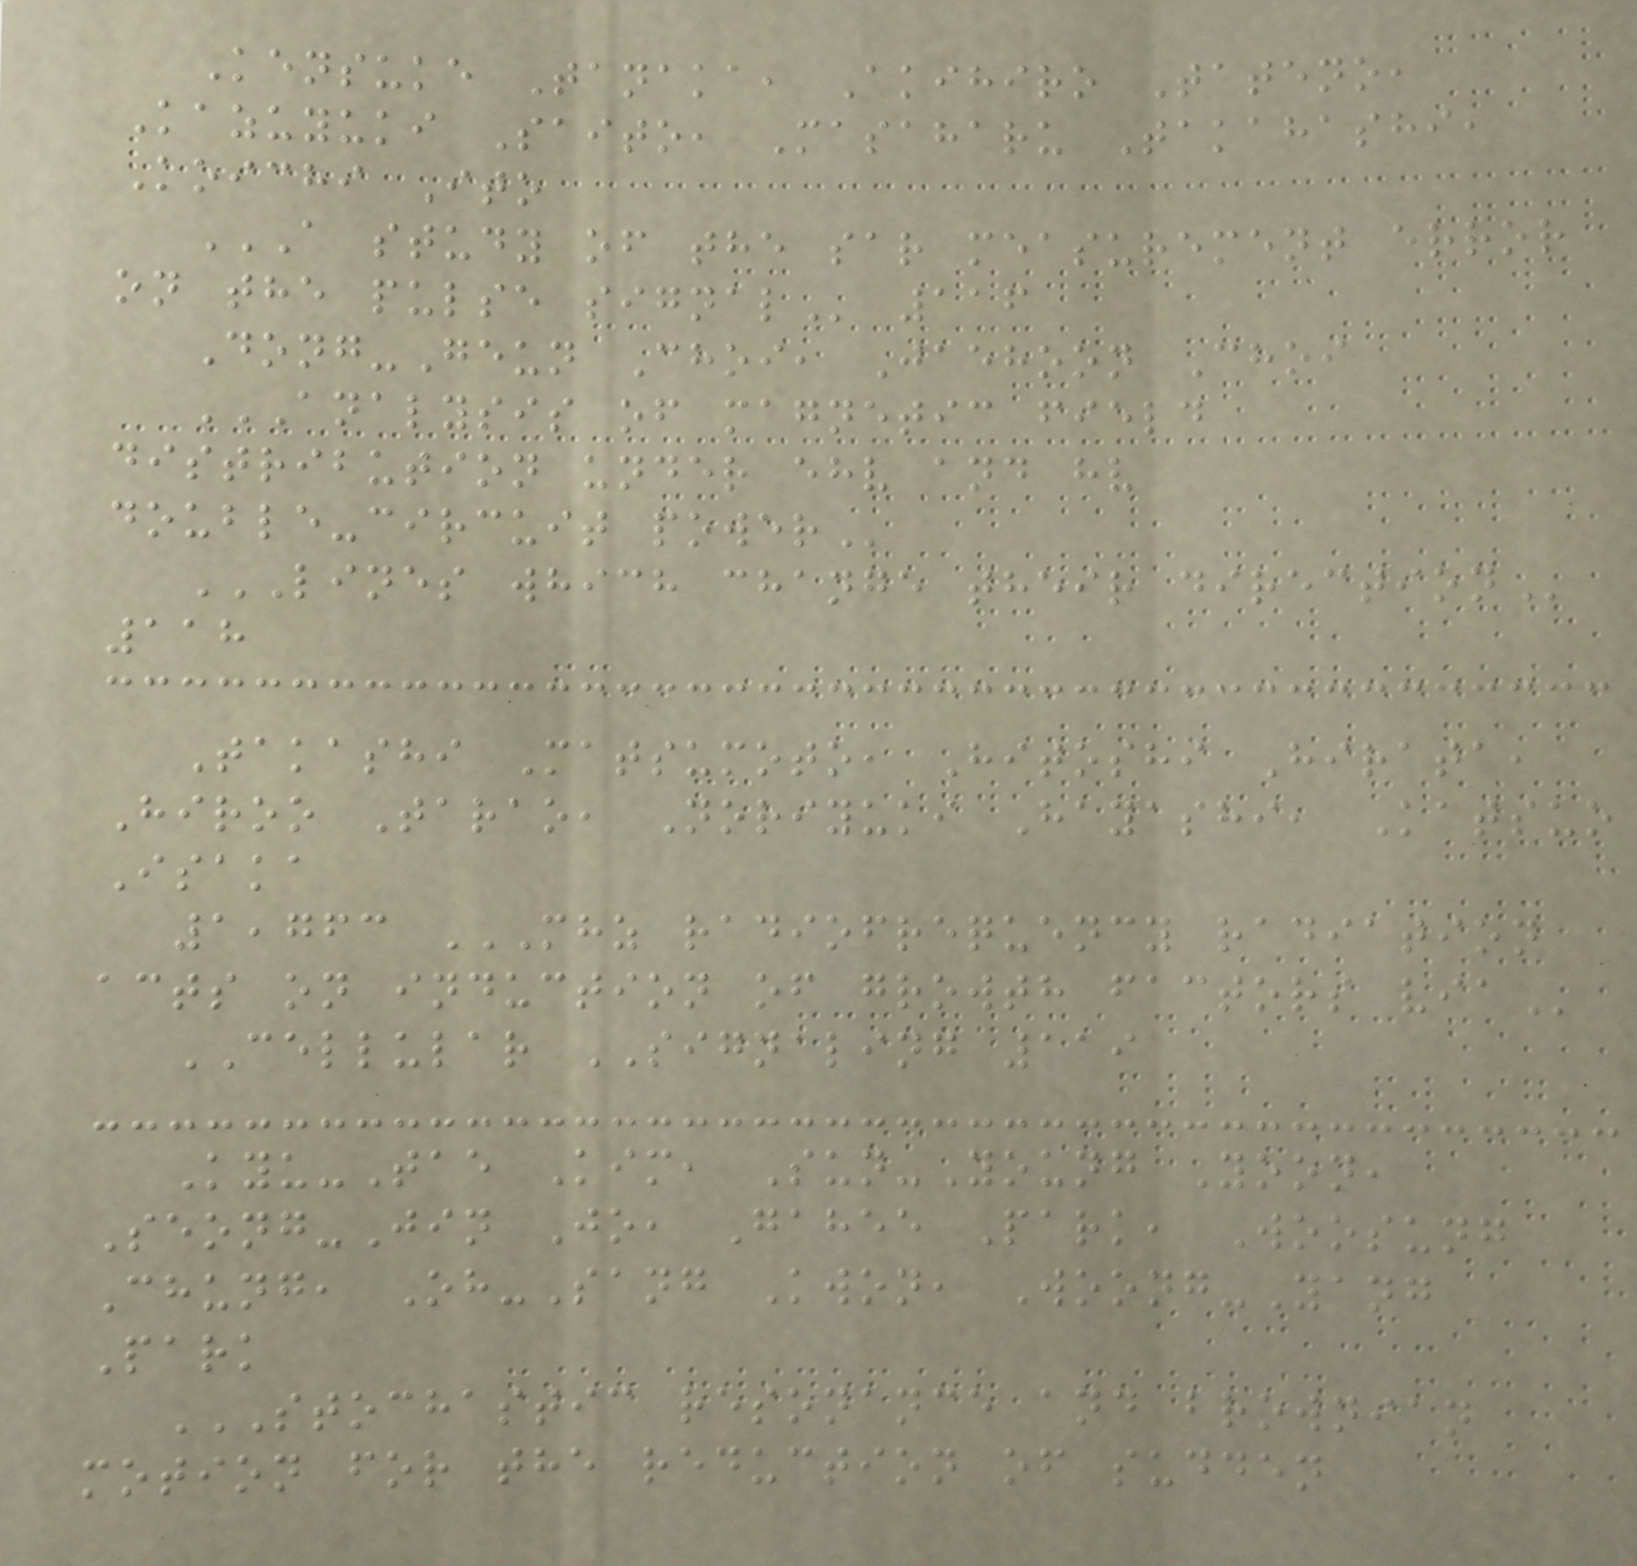Kensuke Tanaka, Akihiro Tateno,
Kazuyuki Saito, Masaharu Takahashi,
Koichi Ito
A STUDY OF THE SAR MEASUREMENT ERROR
ON THE PULSE SIGNAL 116
Dong-Geun Choi, Jaehoon Choi
ANALYSIS OF MAGNETIC FIELD
DISTRIBUTION UNDER EHV AND HV
DOUBLE-CIRCUIT POWER
LINES WHICH CHANGE THEIR DIRECTION
118
Takashi Matsumoto, Hitoshi Hirata,
Hiroo Tarao, Noriyuki Hayashi, Katsuo
Isaka
1,763 MHZ RADIOFREQUENCY RADIATION
ACTS ON INDUCTION OF GROWTH FACTORS VIA
CELLULAR SIGNALING 119
Kyu-Tae Kim, Sun-Young Yoon,
Seong-Jin Jo, Gahee Park, Woosung
Chung, Oh-Sang Kwon, Woong-Yang
Park
STOCHASTIC RESONANCE AND BROWNIAN
MOTION FOR THE REDUCTION OF SUDDEN
